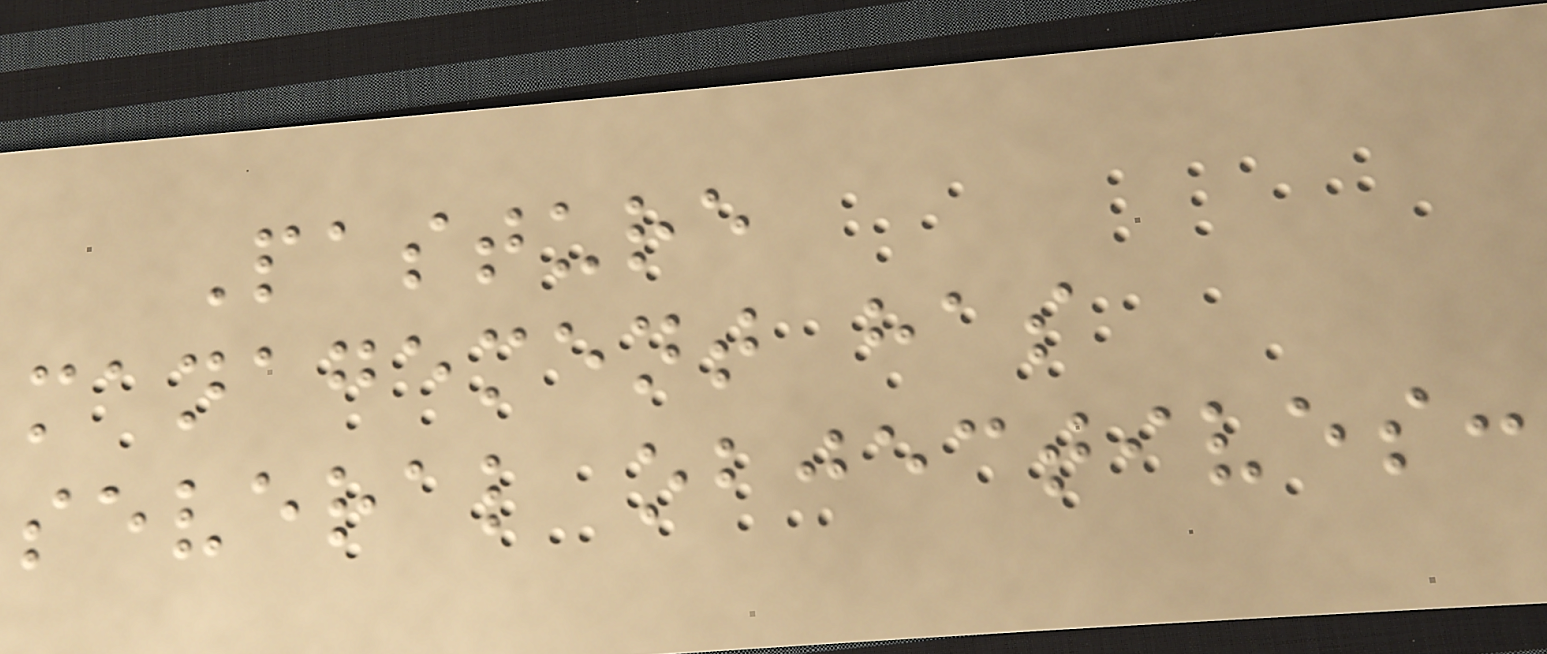Pasture
management has
several objectives:
